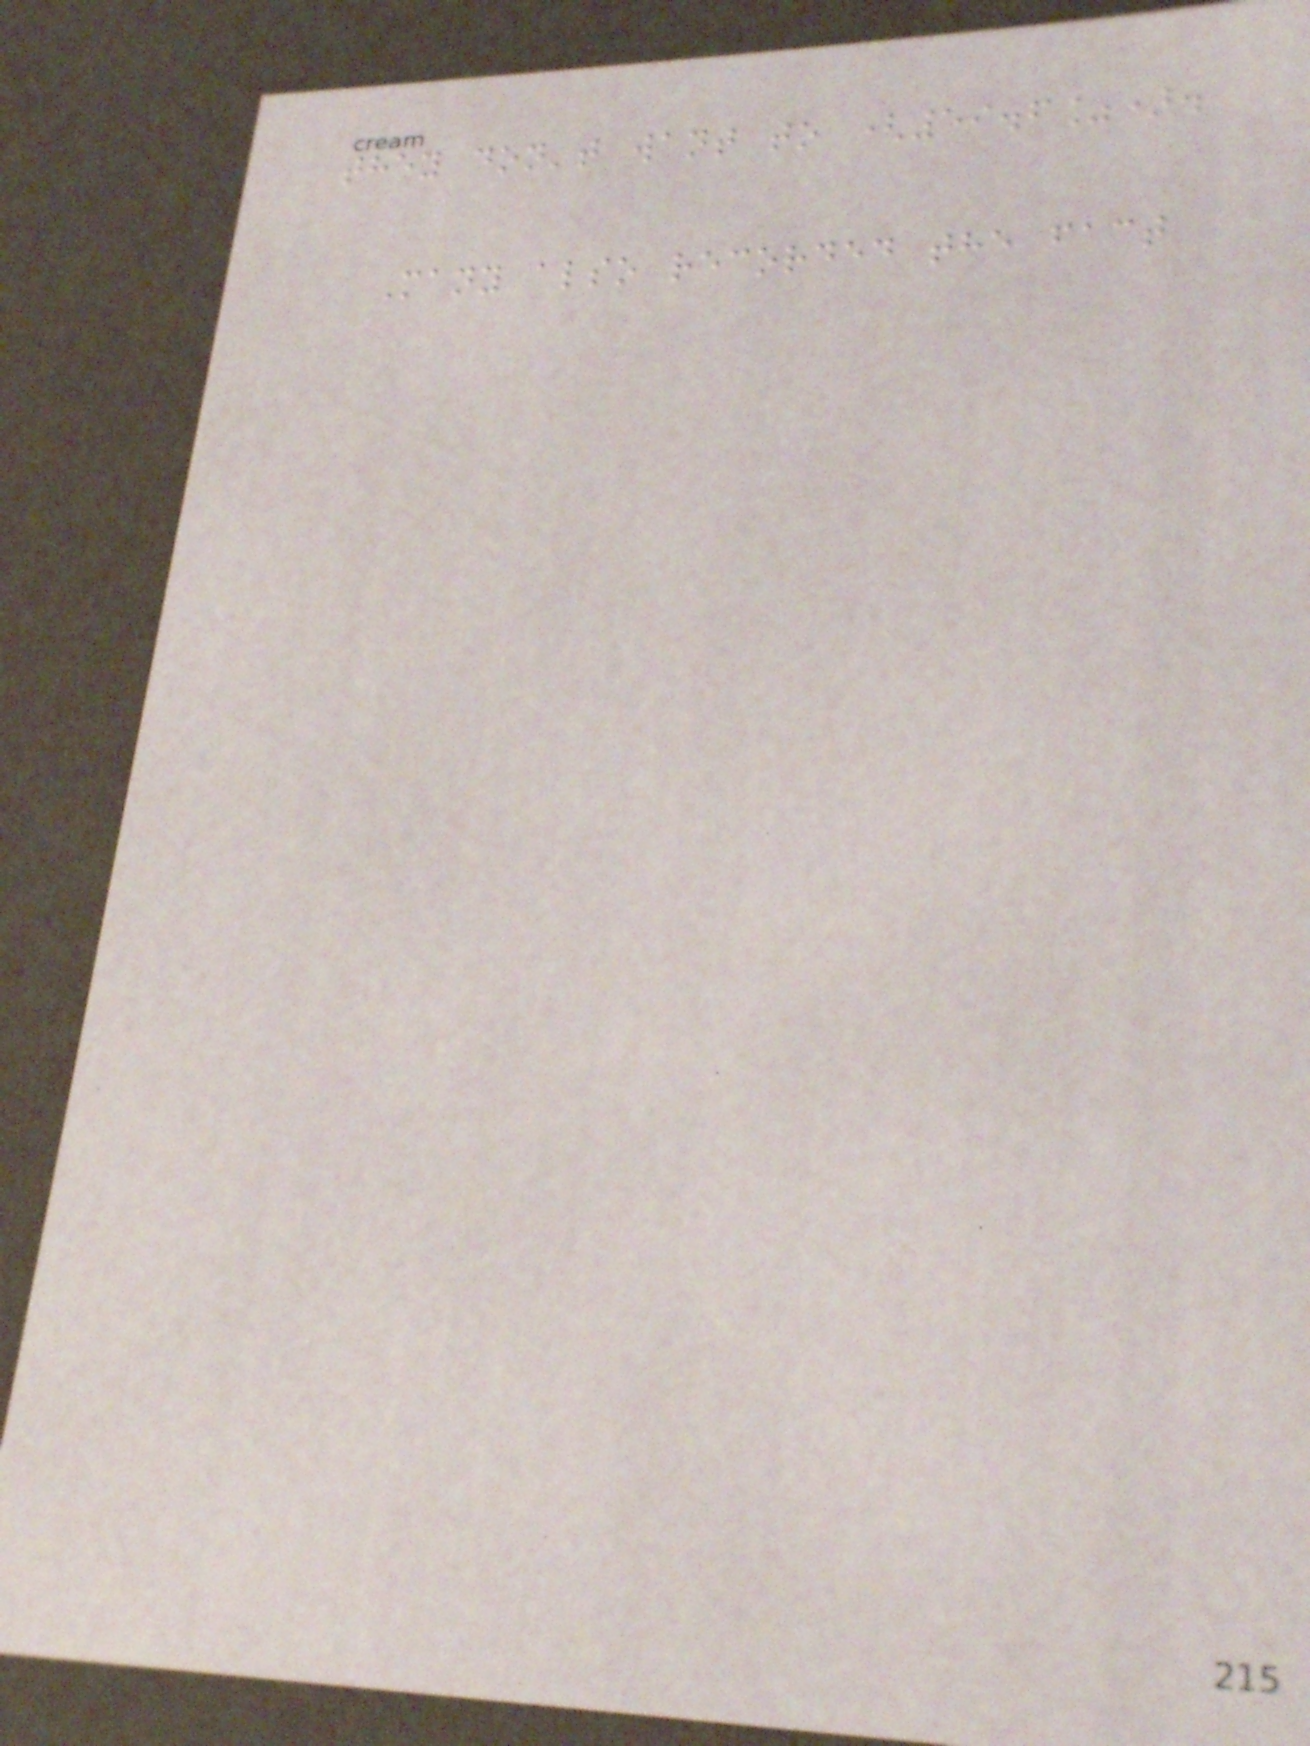they don't want to (59.6%).
Many also recorded the fact
